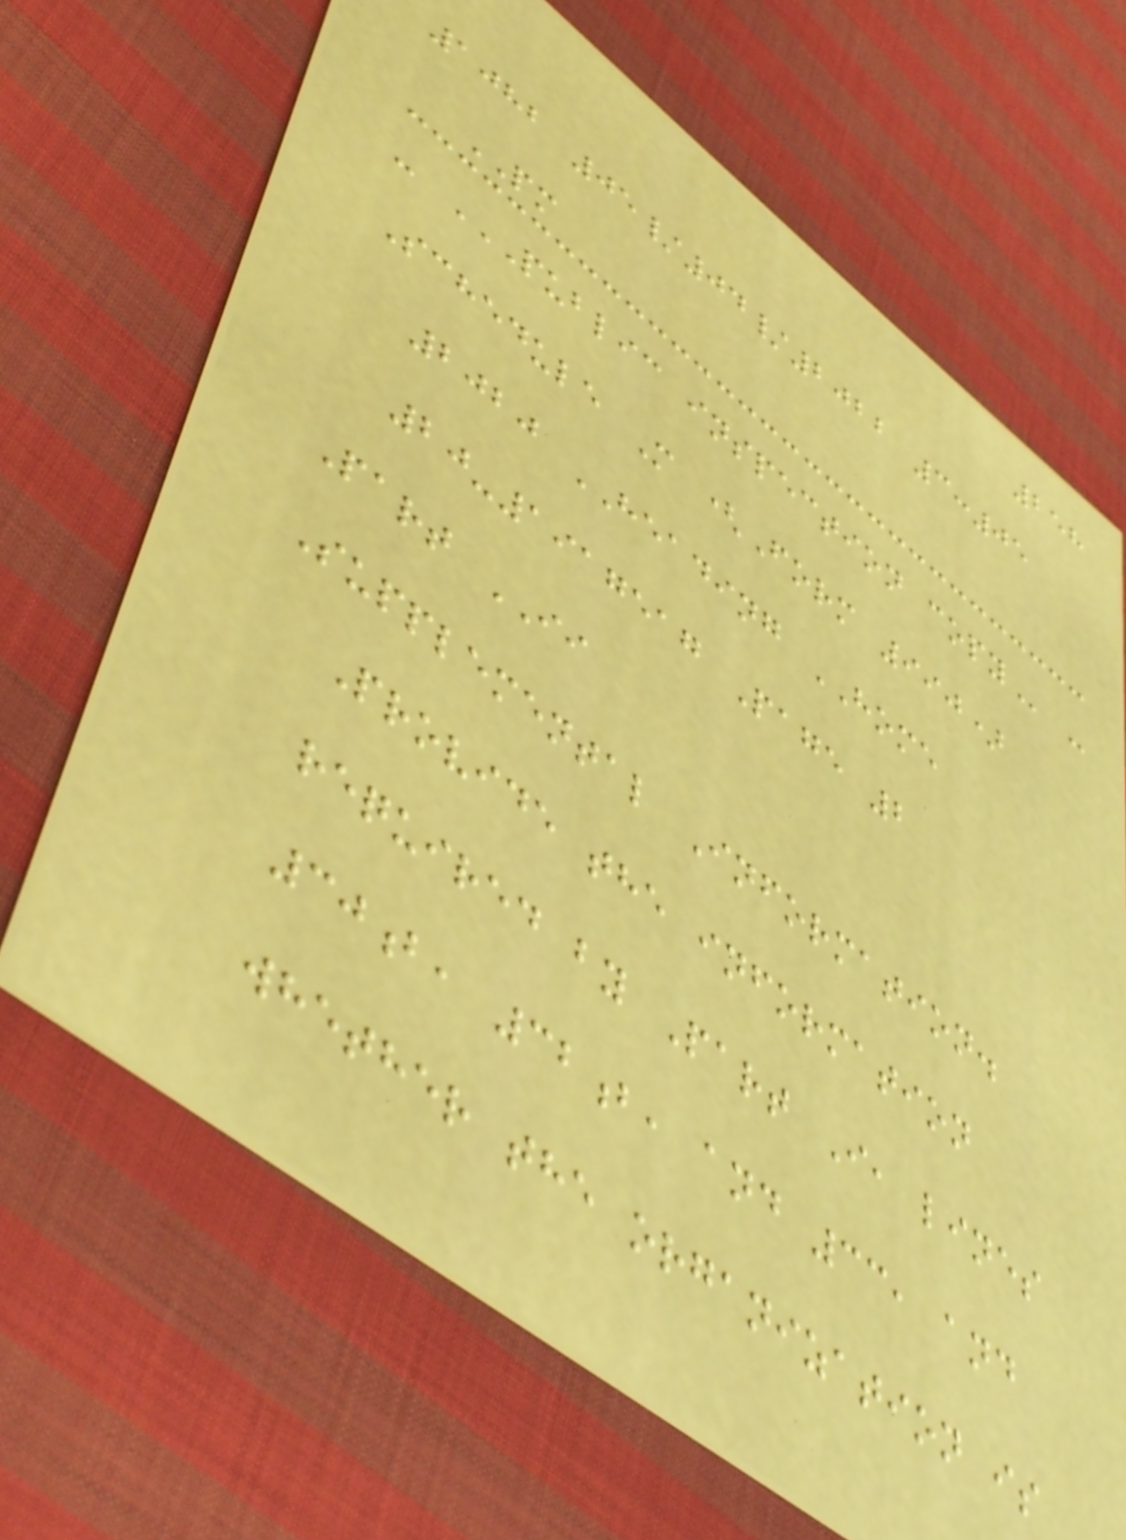258
1082 05/04/2022 3:05
PM
- PUBLIC INSPECTION COPY -
Schedule M (Form 990)
2020 HEADING HOME
20-1917517 Page 2
Part II
Supplemental Information.
Provide the information
required by Part I, lines
30b, 32b, and 33, and
whether the organization is
